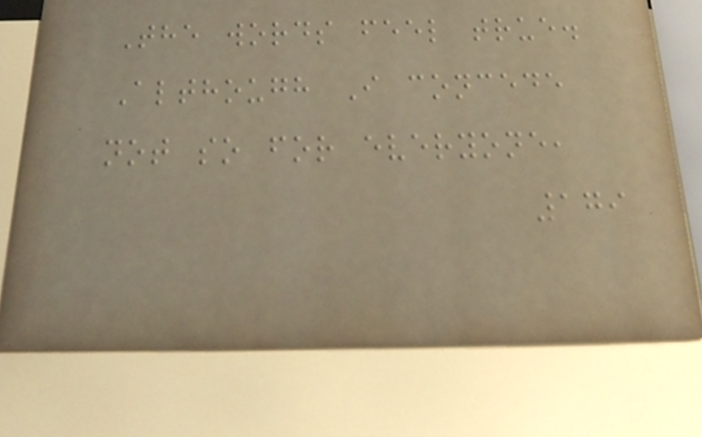The words feel true.
Although I concede
not so for everyone,
179
